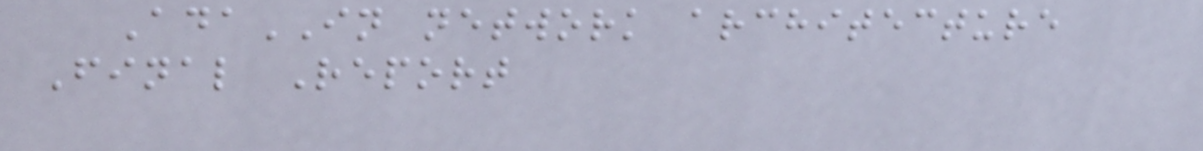AdaIN network architecture
Final Report
